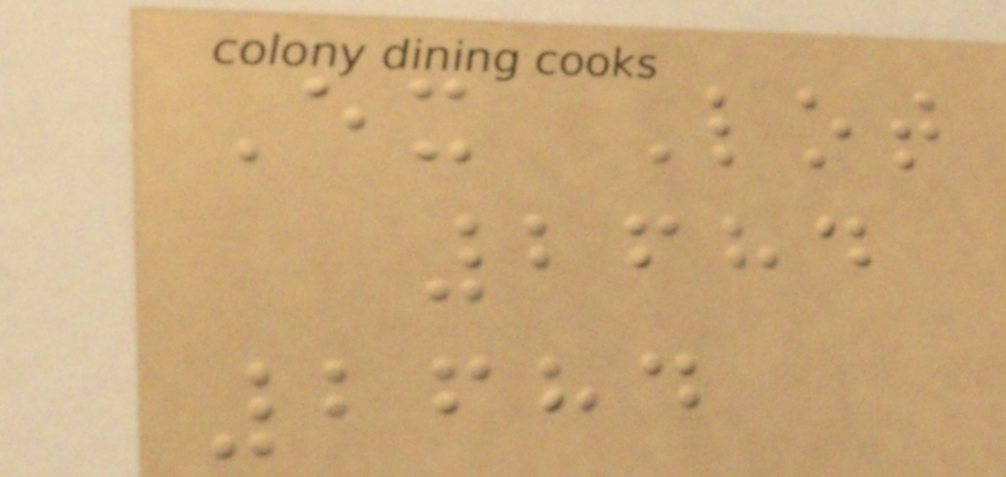Ex Lot
2684
2684
